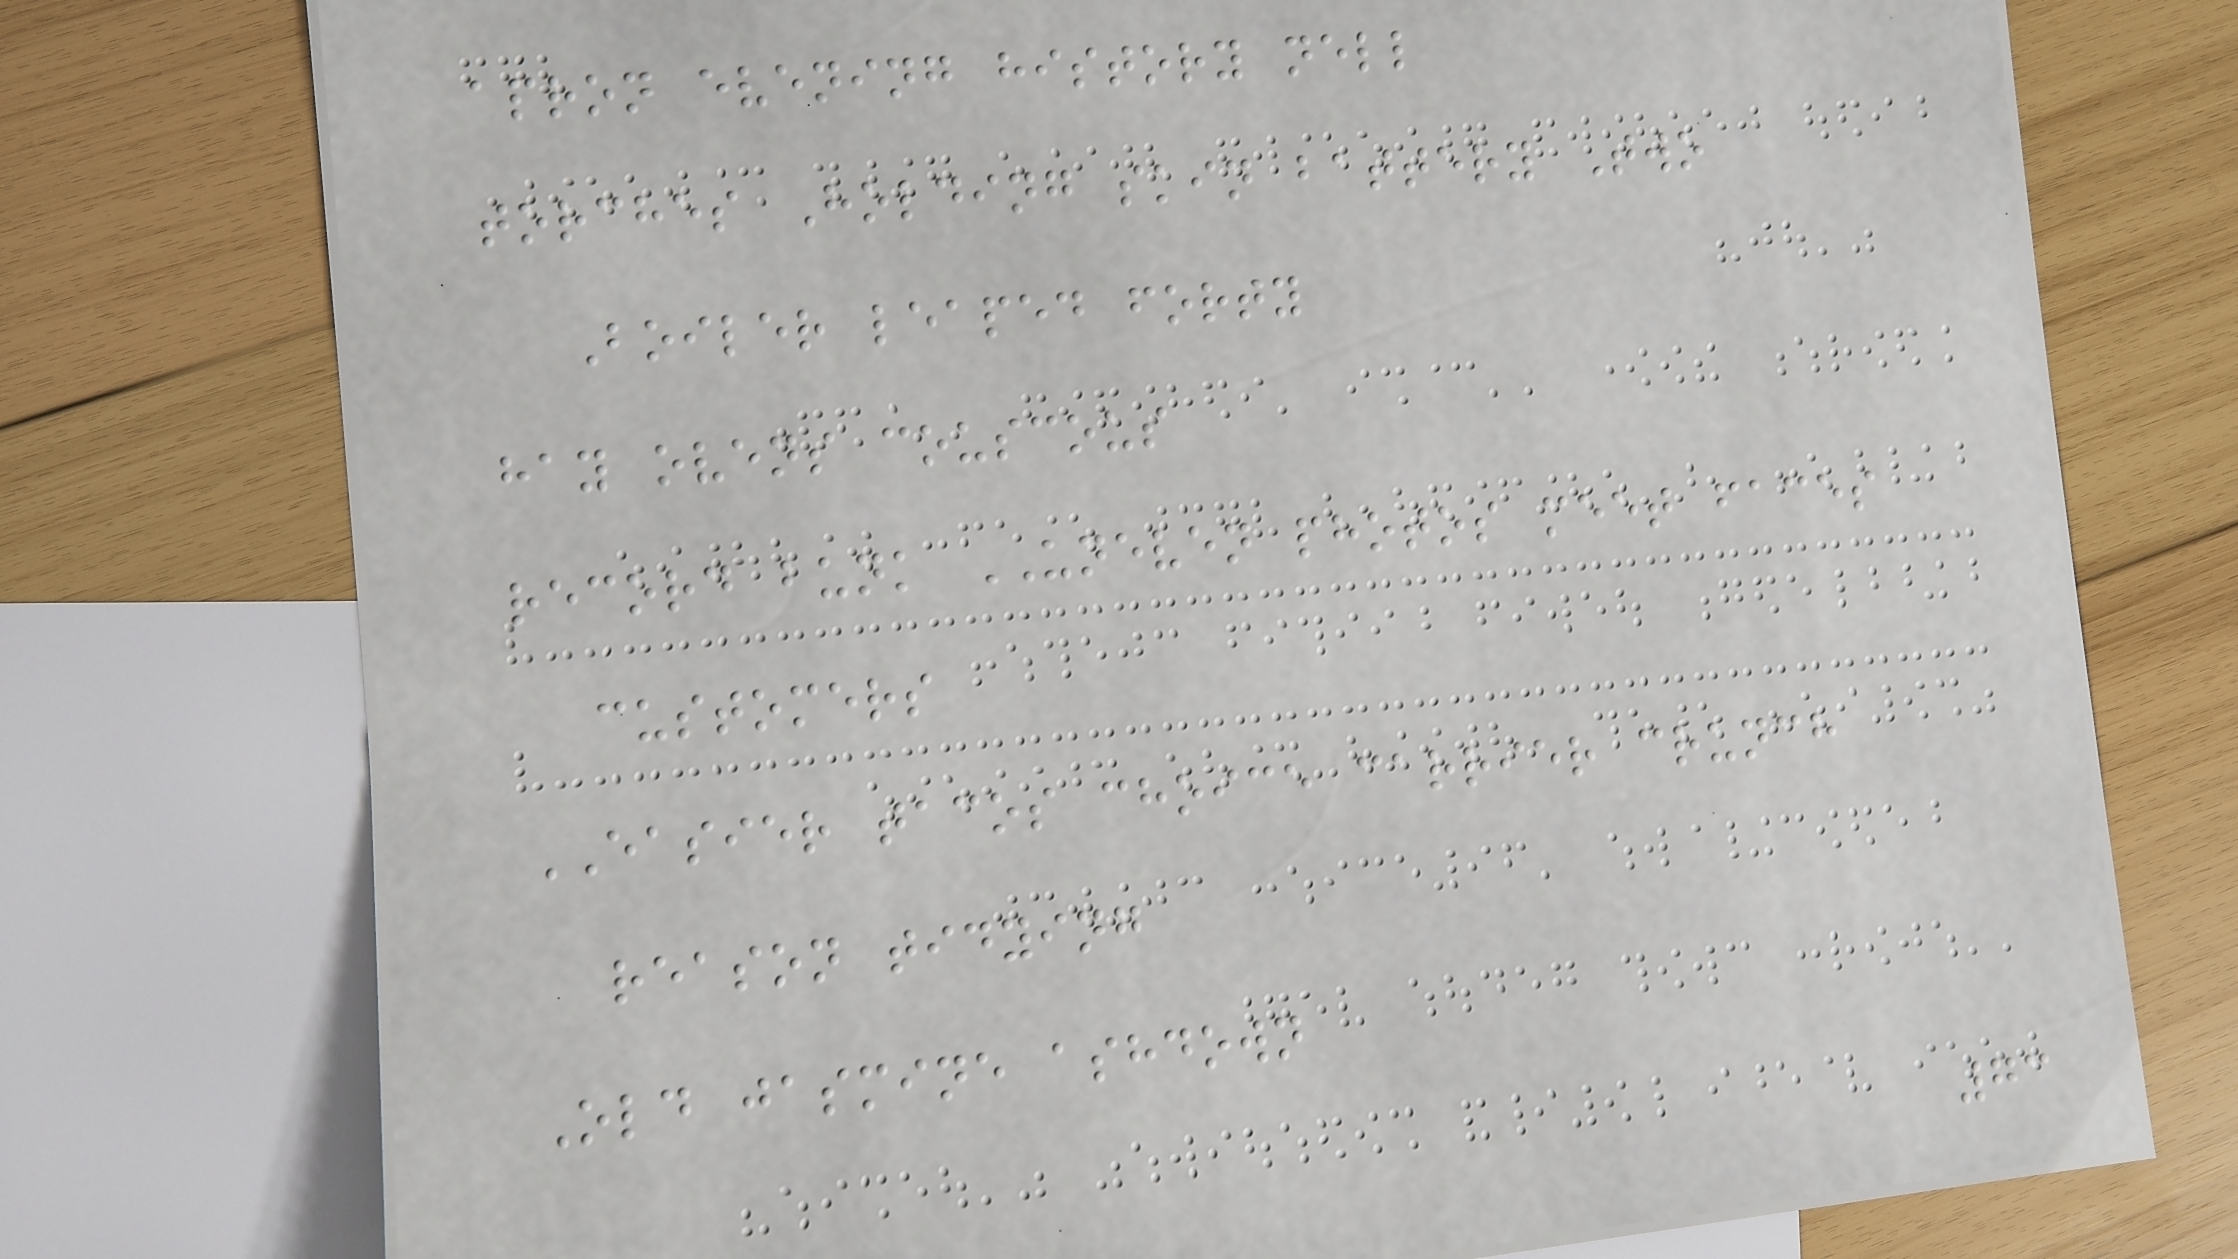apron evening history nell
torches Holding skin battery Two
Boiler leaped forty
hay ovens couscous
record bunk UNEVEN photos meet faces
customers
EASIER tacos choice carrier crunch
reason tidying
Old jasmine ashdown
73
